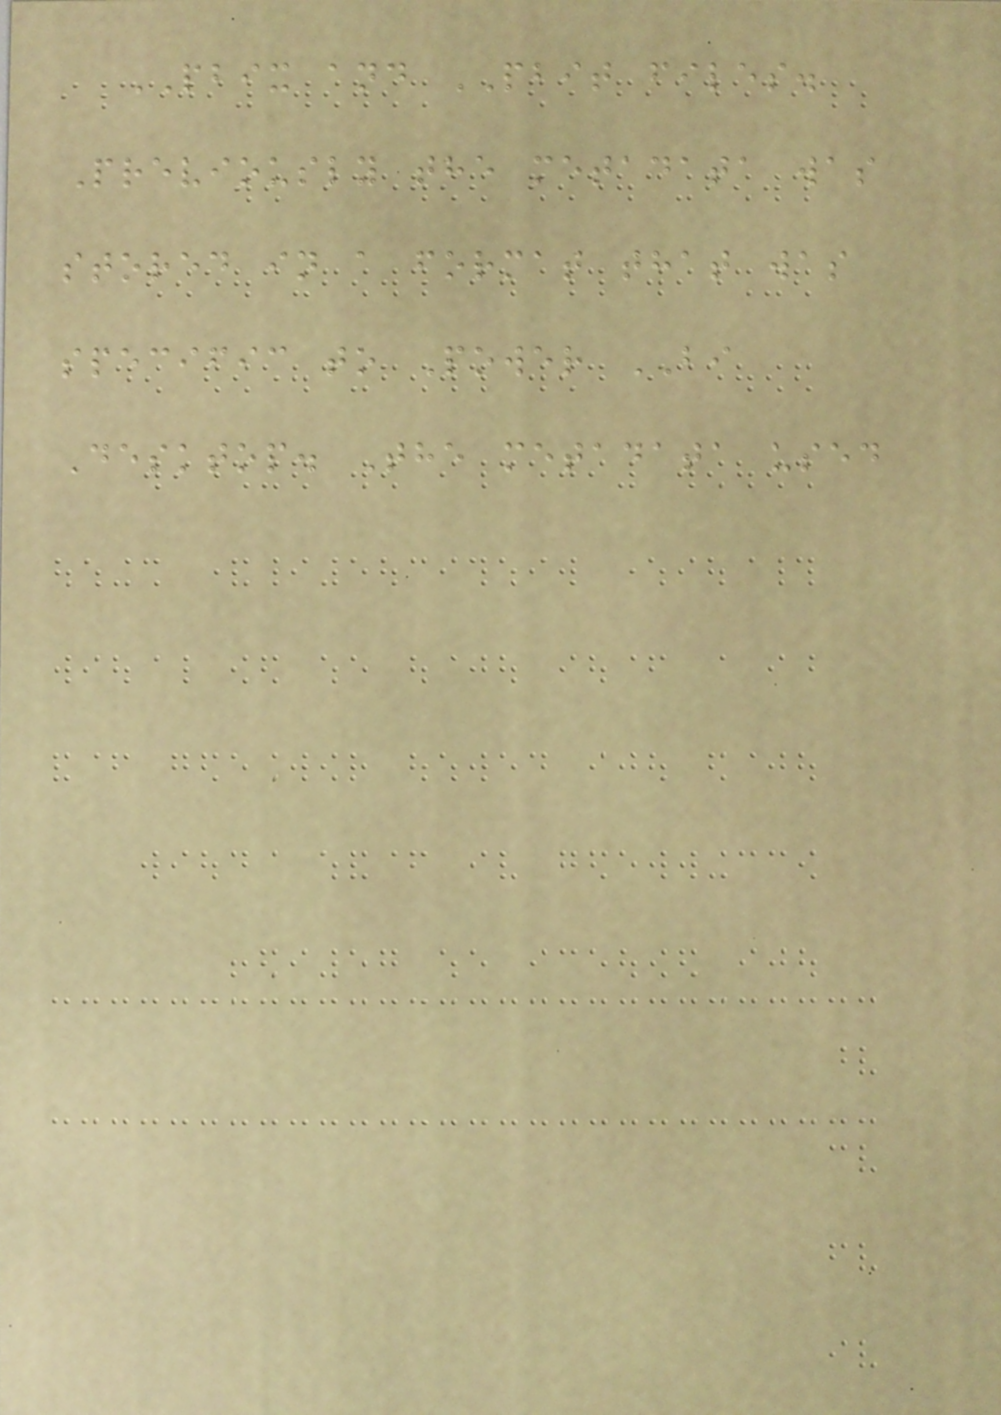PBIX and PBIT files.
Previously the metadata was
stored in a format that was
specific to Power BI
Desktop. The metadata used
